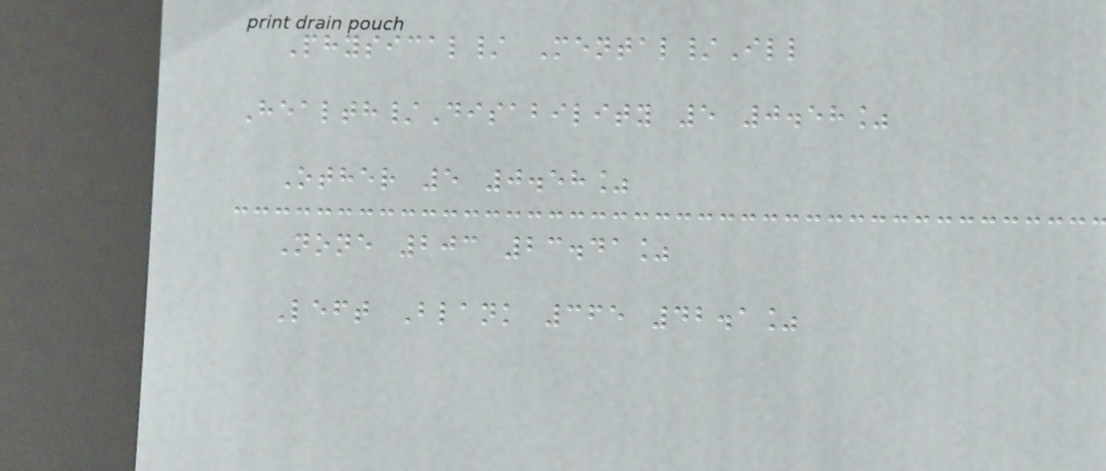Physical/ Mental/Ill
Health/Disability 5 0.58%
Other 5 0.58%
None 203 23.41%
Left Blank 365 42.1%
